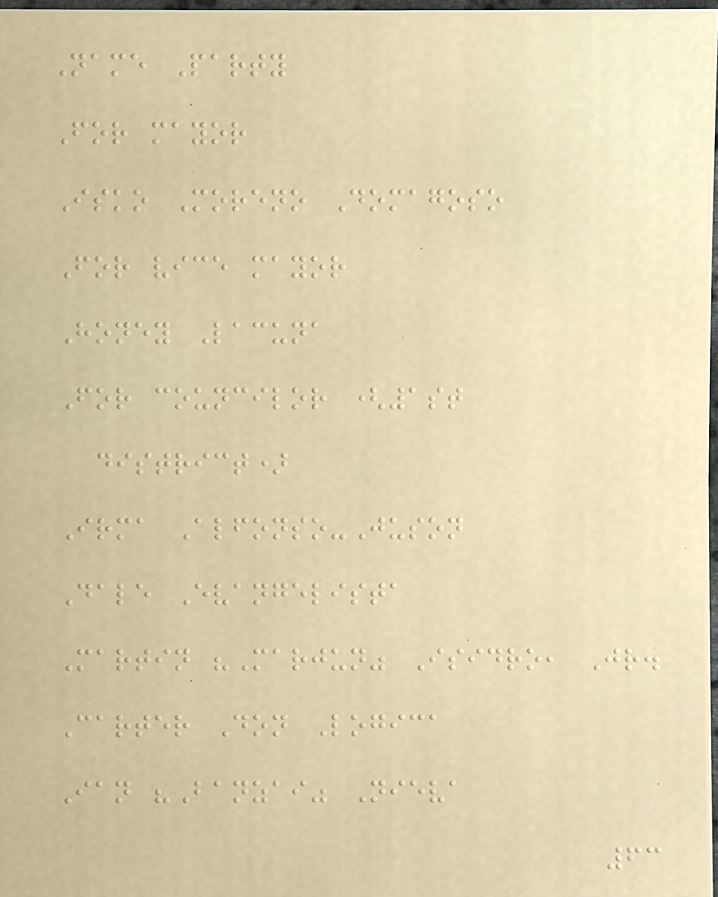Name Party
For mayor
Isko Moreno Domagoso
For vice mayor
Honey Lacuna
For councilor (1st
district)
Irma Alfonso-Juson
Dale Evangelista
Martin "Marjun" Isidro, Jr.
Carter Don Logica
Ian "Banzai" Nieva
63
